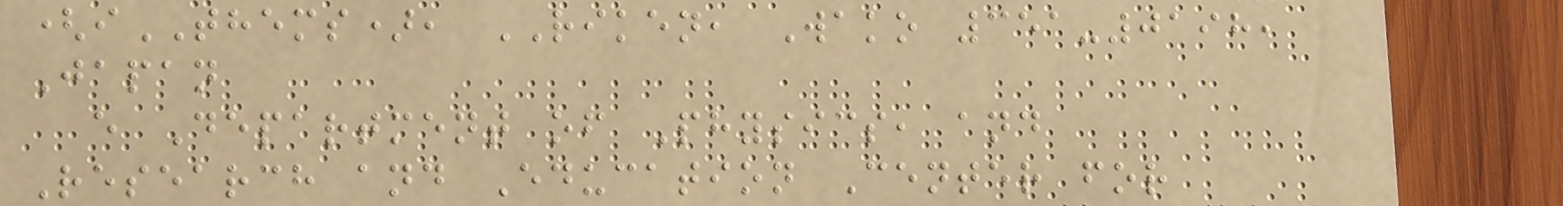(iTHEMS), RIKEN, Wako 351-0198,
Japan
e Department of Physics, and
Research and Education Center for
